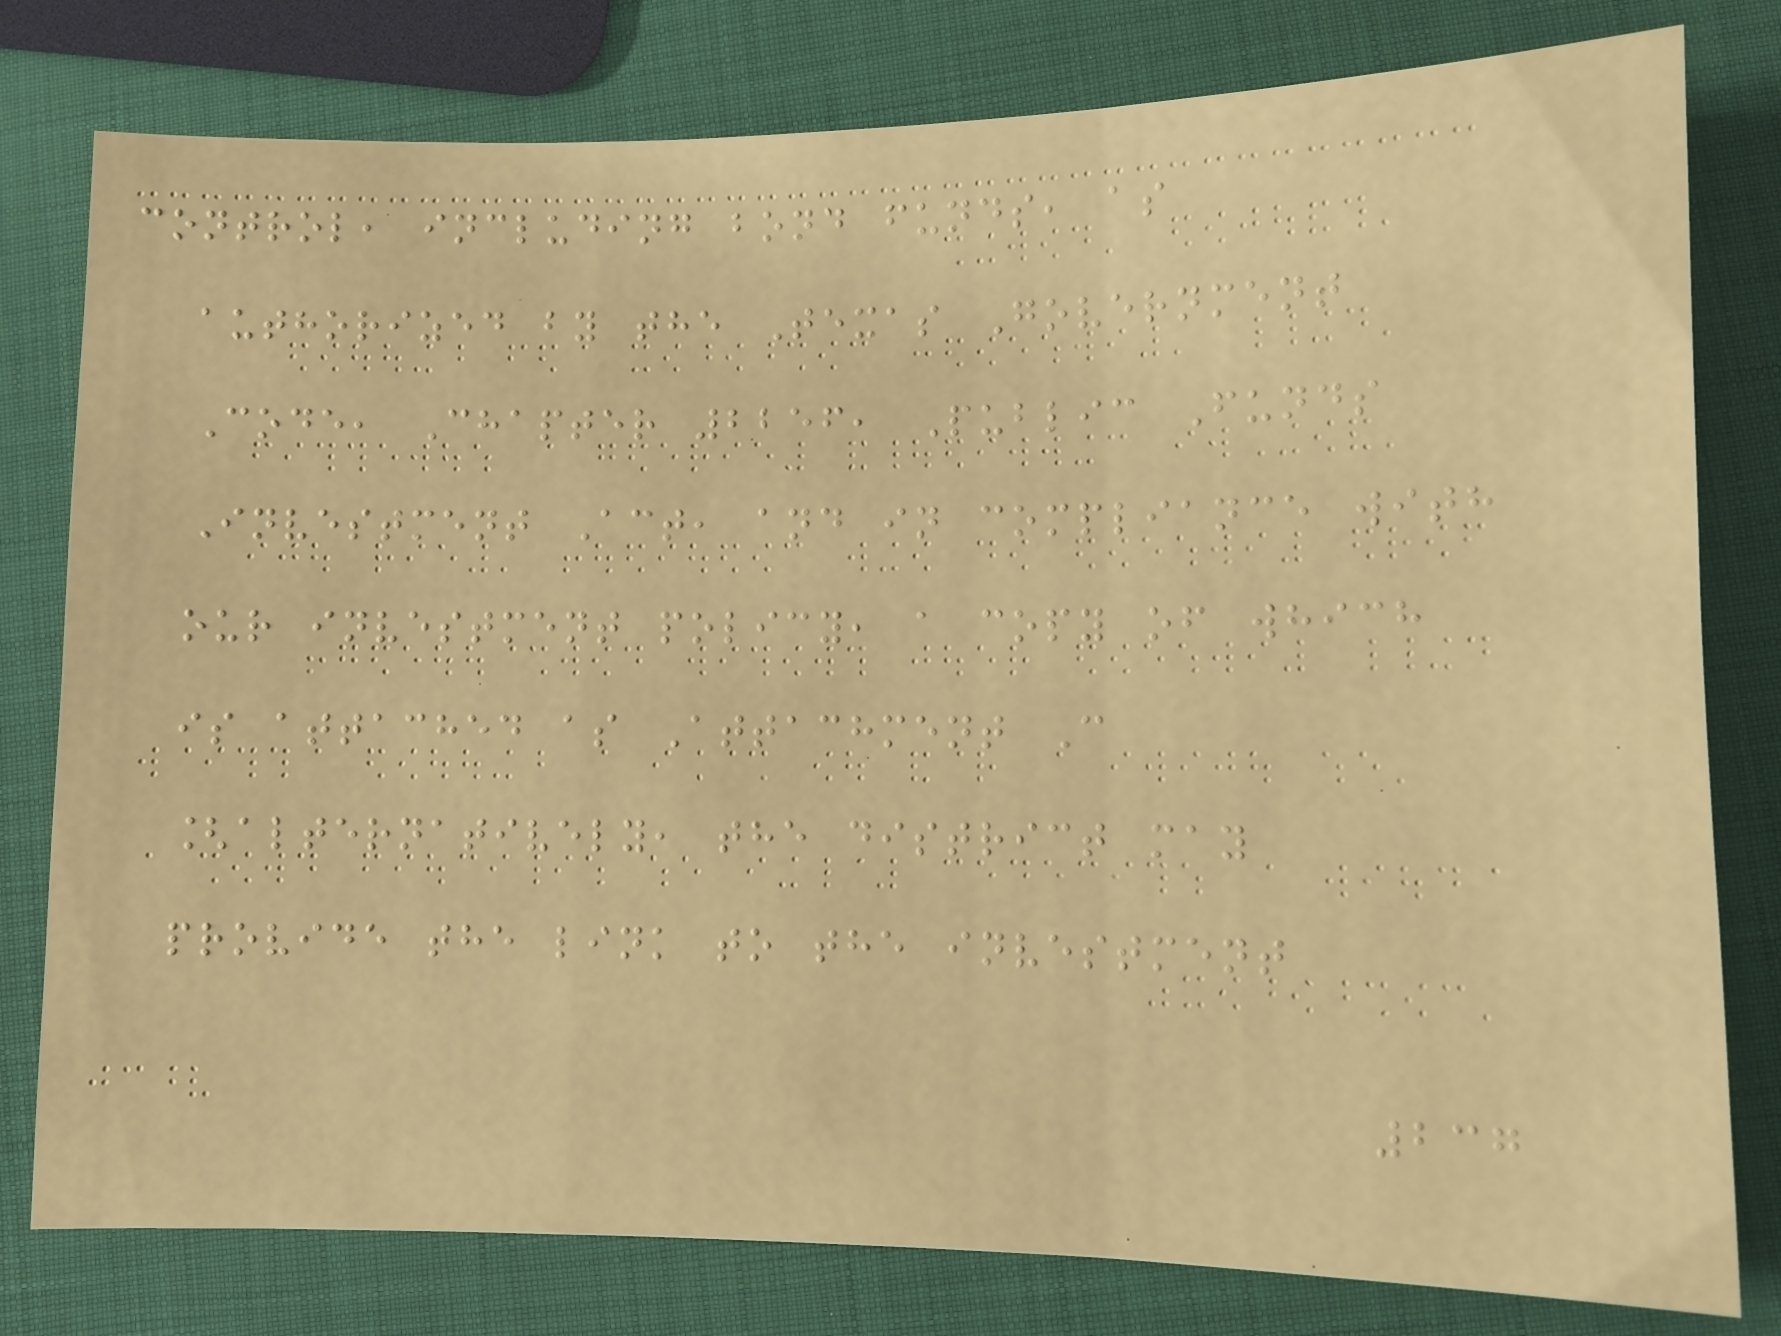control, including bond funds, as
authorized by the Texas Government
Code, Chapter 2256, Public Funds
Investment Act, and in compliance with
our investment policy, a copy of which
is attached as Attachment C
[alternatively, the district may
provide the link to the investment
237
